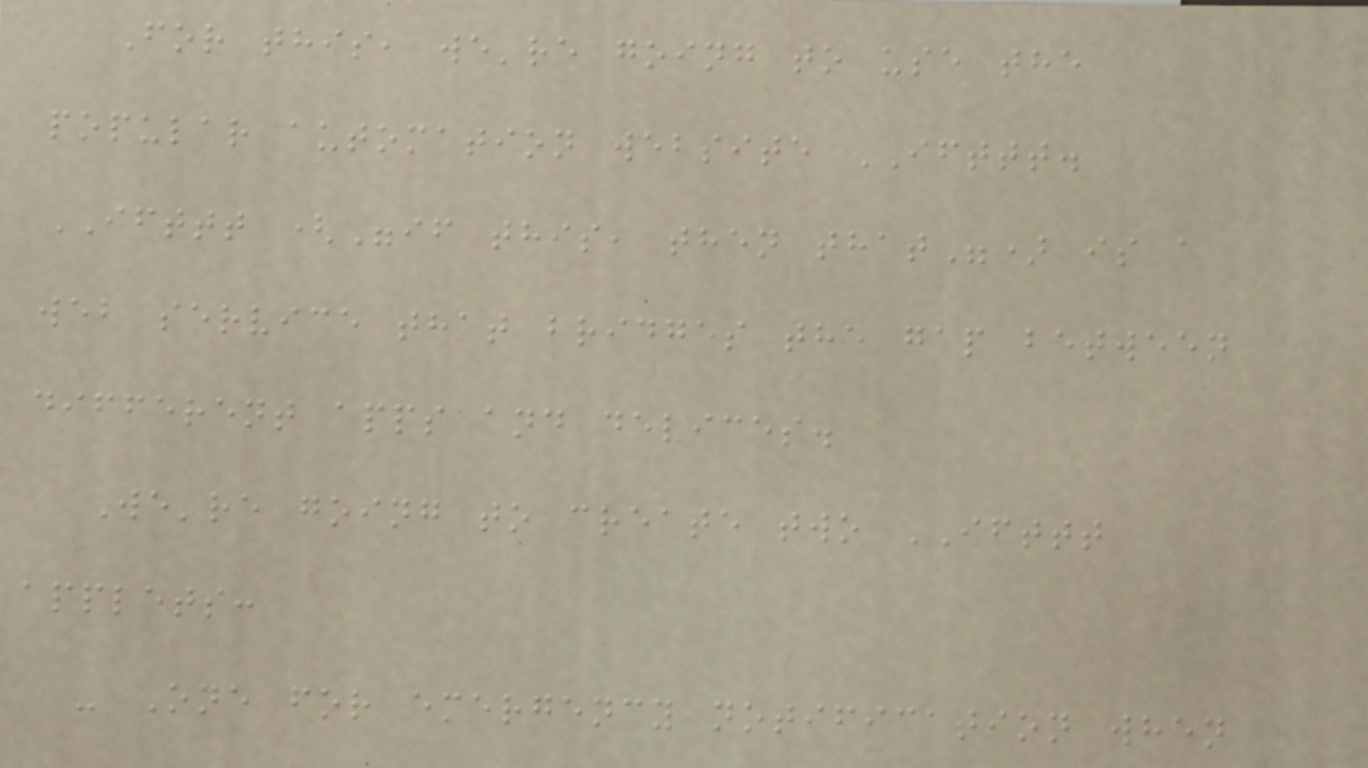For this, we're going to use the
popular automation website IFTTT.
IFTTT ("if this, then that") is a
web service that bridges the gap between
different apps and devices.
We're going to create two IFTTT
applets:
- One for emergency notification when
